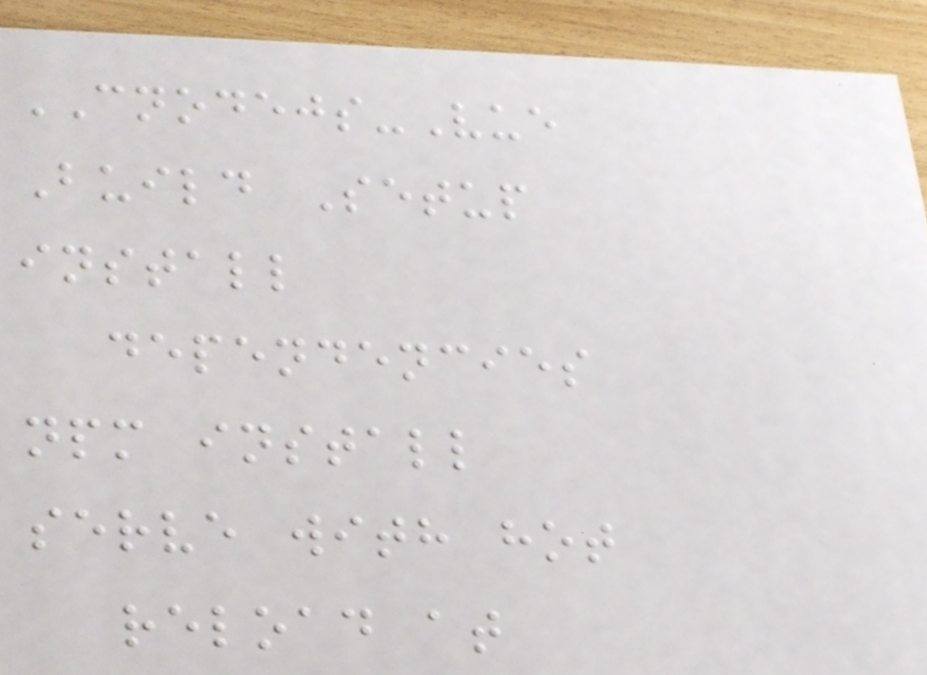CNODEJS-Vue
Build Setup
install
dependencies
npm install
serve with hot
reload at
